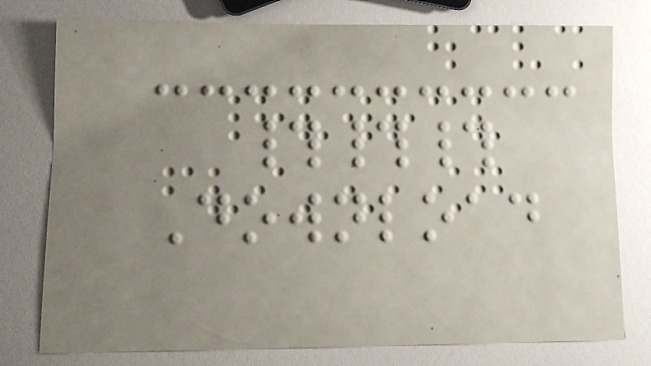###
Download
